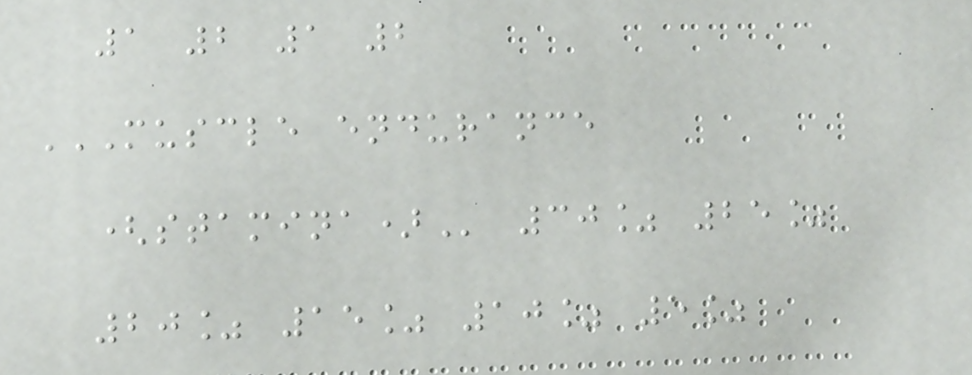1 2 1 2
MUSCLE ENDURANCE
(STAMINA) 30% 25%
20% 15% 10% 5%
